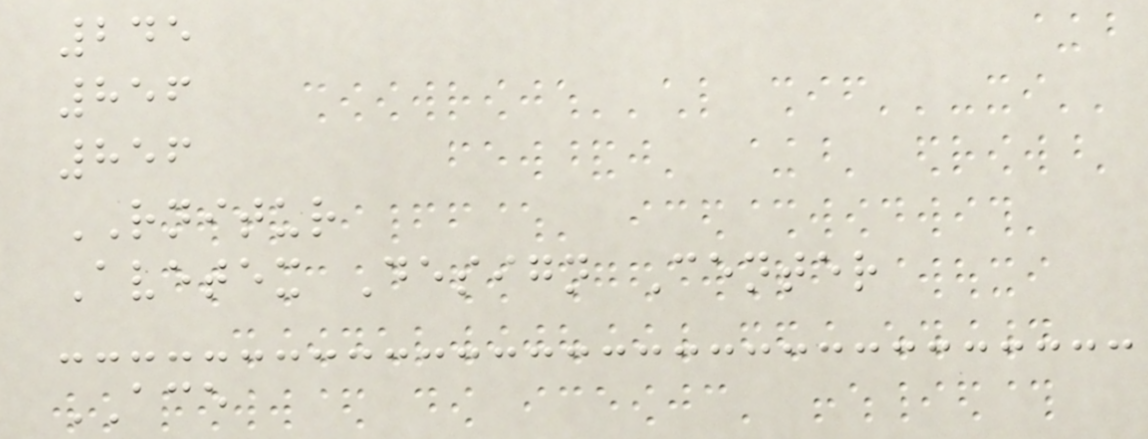245
856
856
RNITUR
Avetex Design Center
ACE
